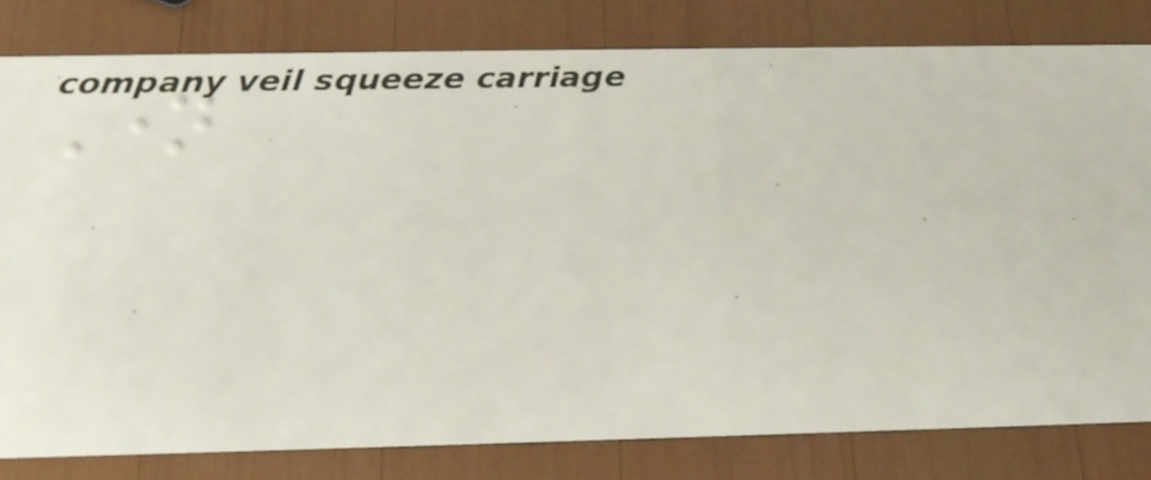Name
